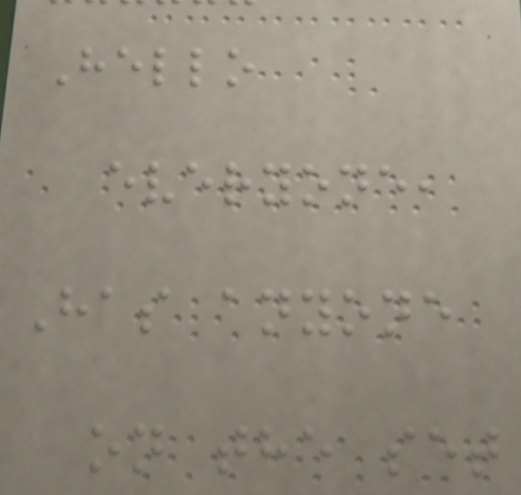Hello
everyone,
Has anyone
on the set
